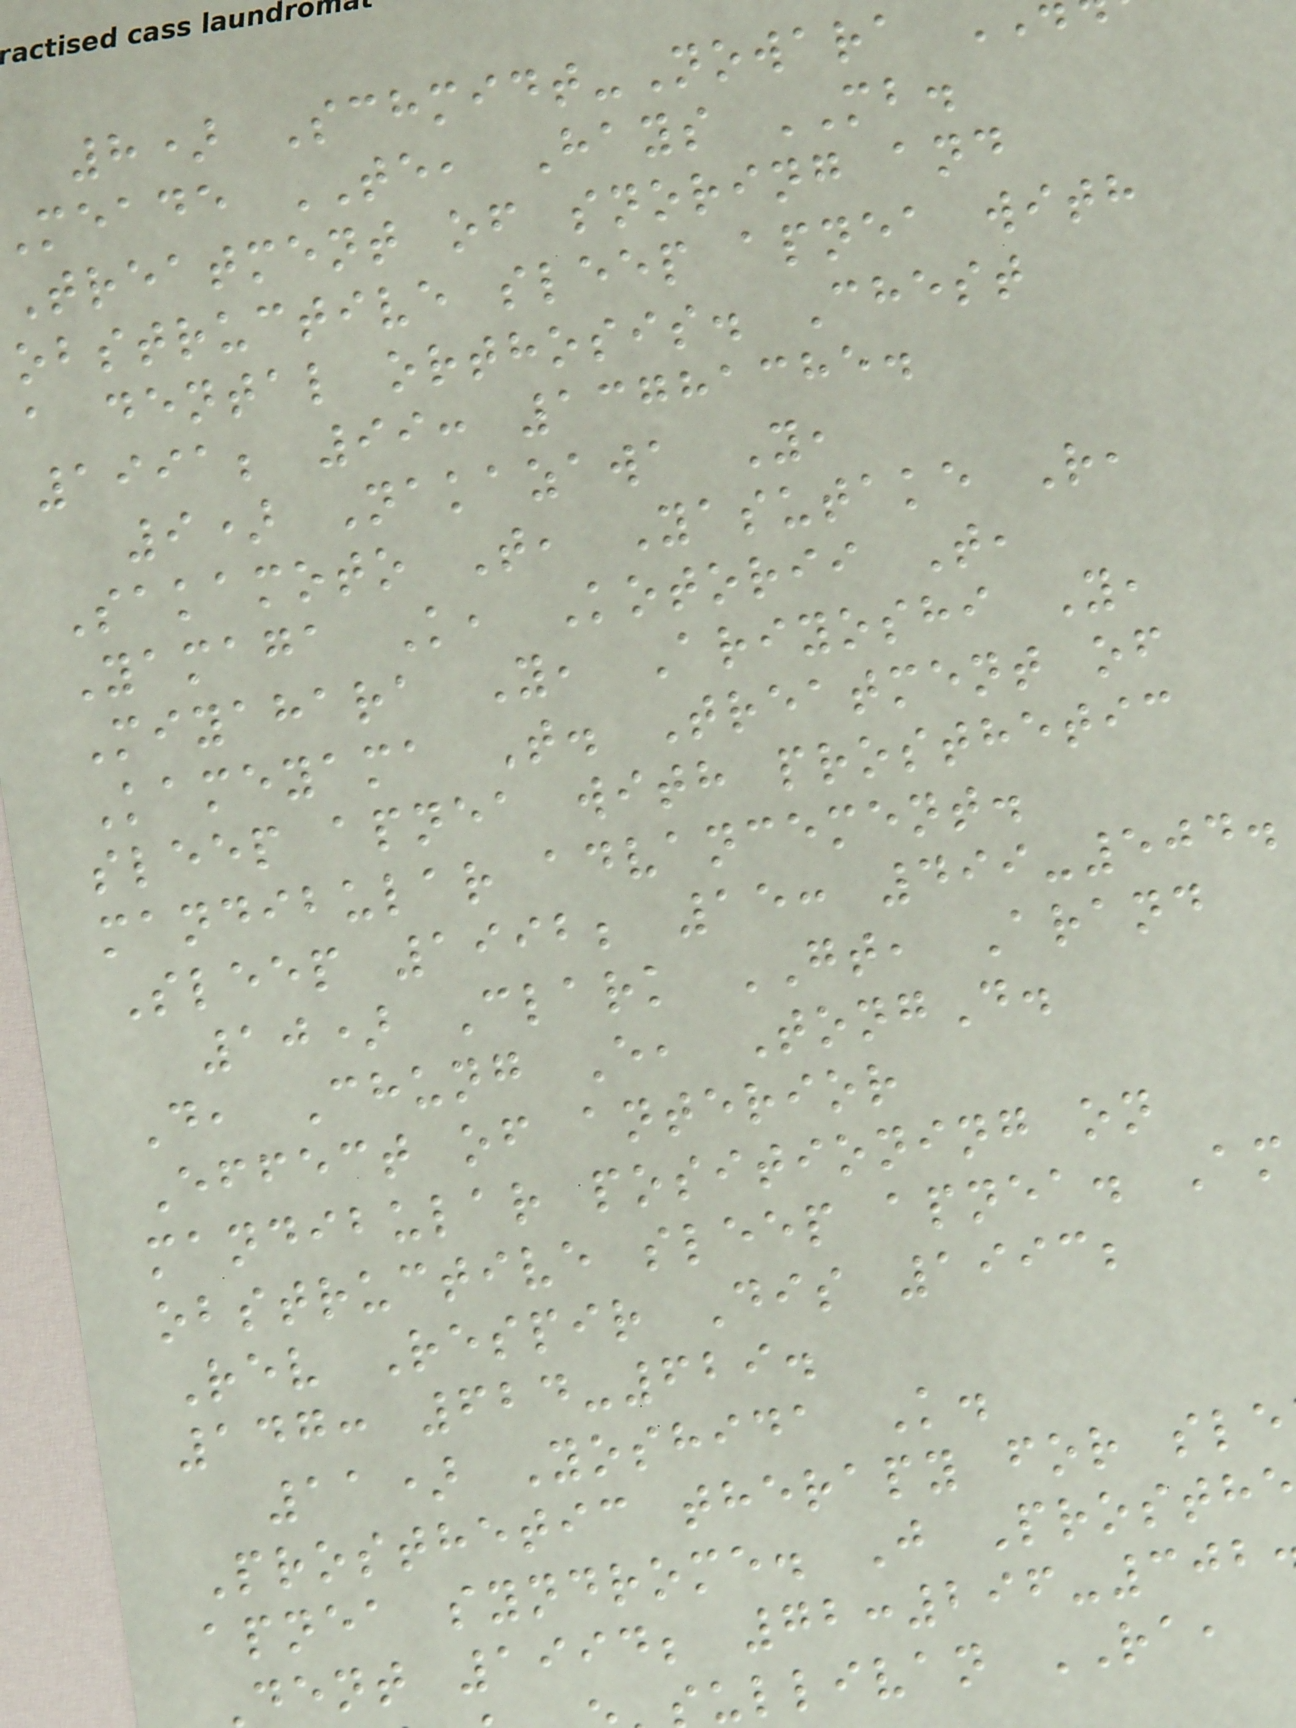8) Schmidt-Nowara
meade TE, Hays MB.
Treatment of snoring and
obstructive sleep apnea with
a dental orthosis. Chest
1991; 99: 13781385.
9) Nakazawa Y,
Sakamoto T, Yasutake R,
Yamaga K, Kotorii T,
Miyahara Y, Ariyoshi Y,
Kameyama T. Treatment of
sleep apnea with prosthetic
mandibular advancement.
Sleep 1992; 15: 499-504.
10) Clark GT, Arand
D, Chung E, TongD.
Effect of anterior
mandibular positioning on
obstructive sleep apnea. Am
Rev Respir Dis 1993;
147: 624-629.
11) Yoshida K.
Prosthetic therapy for sle
apnea syndrome. J Prosthe
dent 1994; 72:296-302
ullivan RA,
